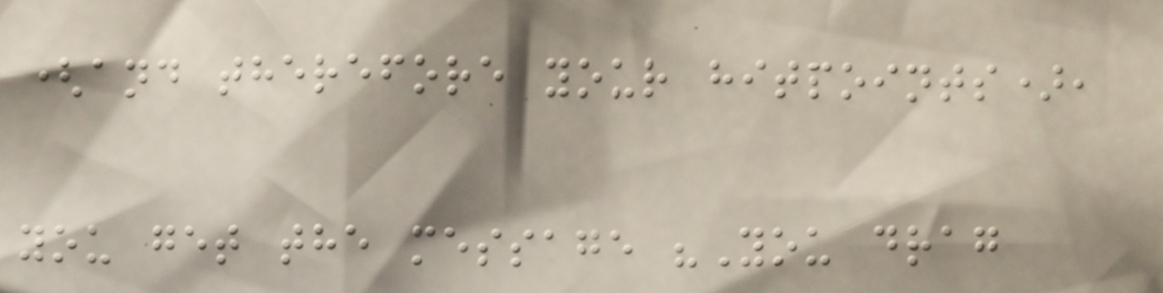(and therefore your hitpoints),
you get the message "You drag
